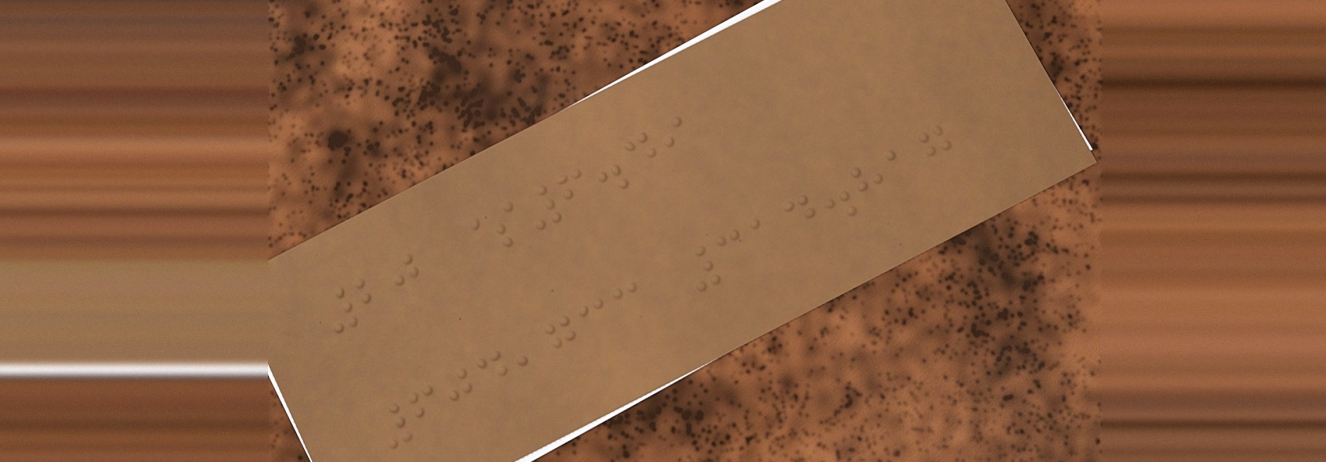20 $6.49
604,733 314.817
